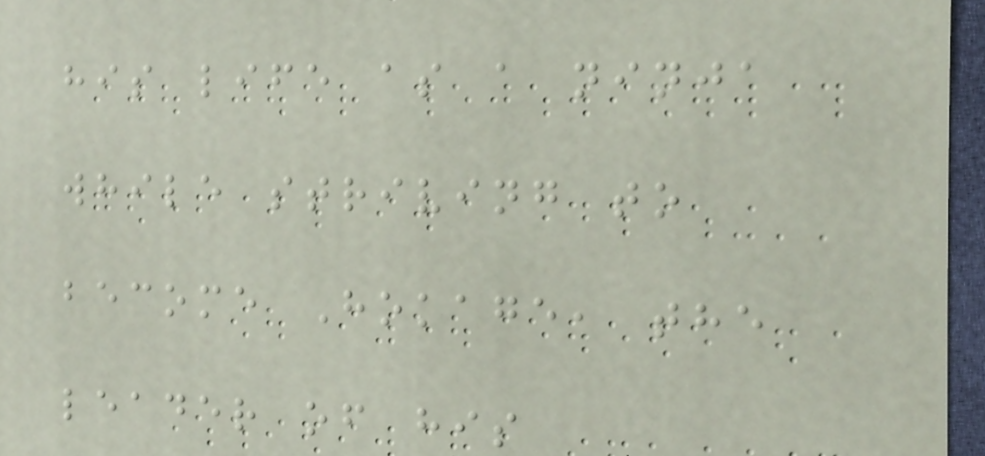his life as a ninja
while striving to
become Hokage, the
leader of his
